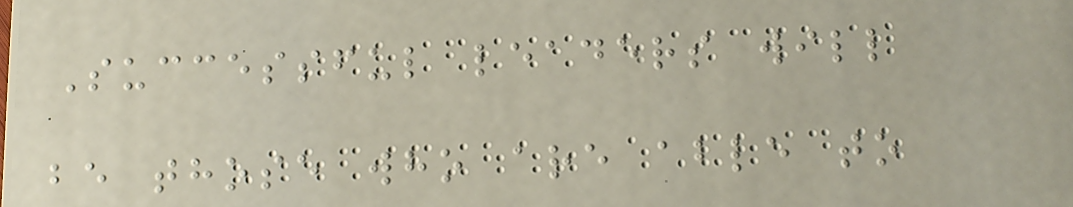Successful leaders will
be those who are able to
